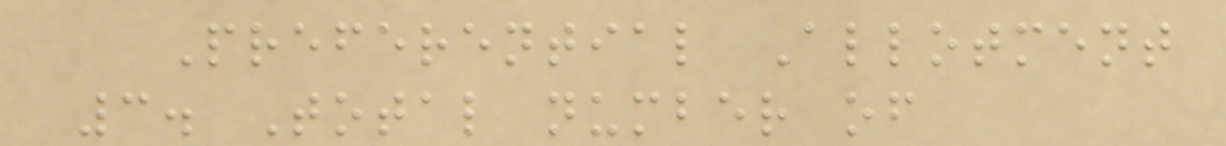Preferential Allotment
3. Total number of
